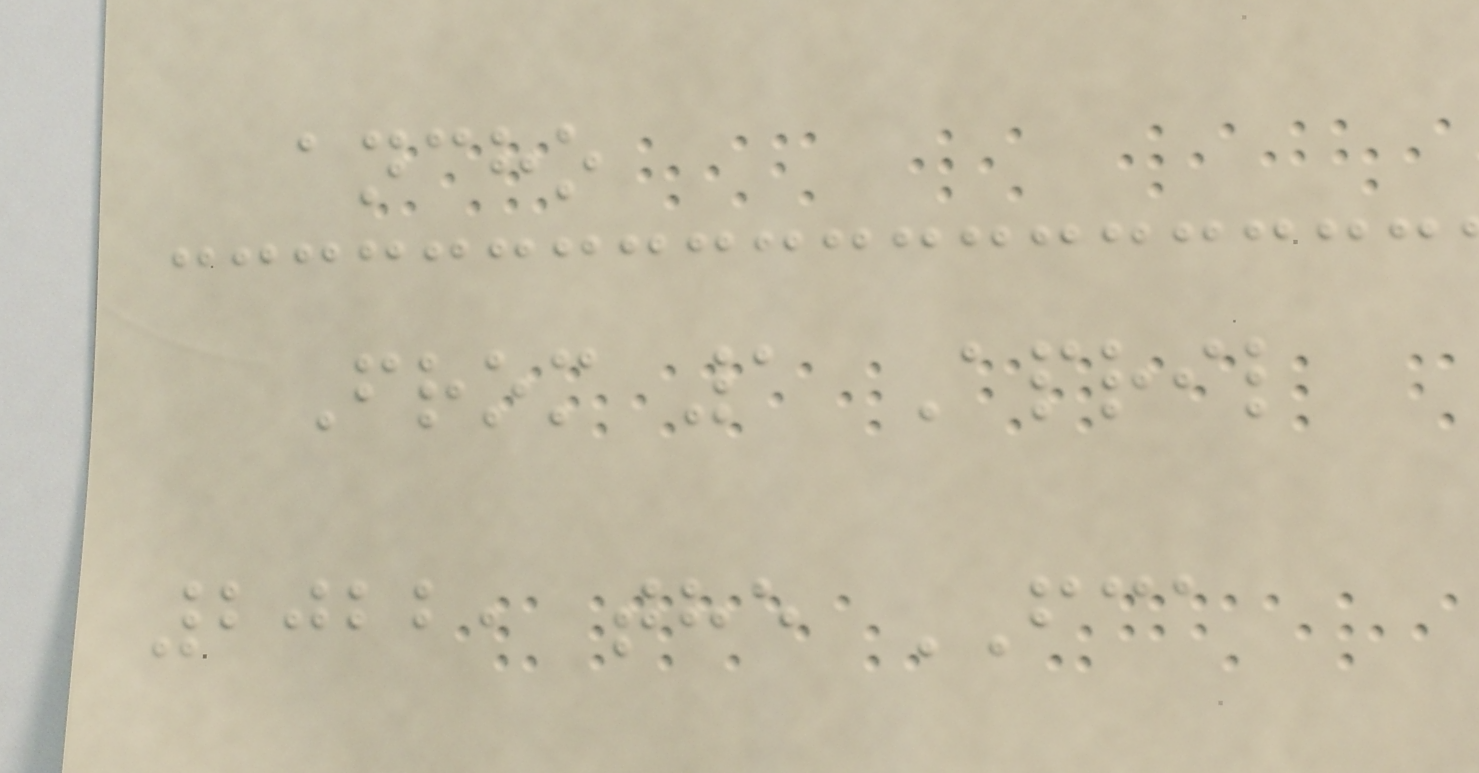ancho
From 1 April
2022, the FCA
